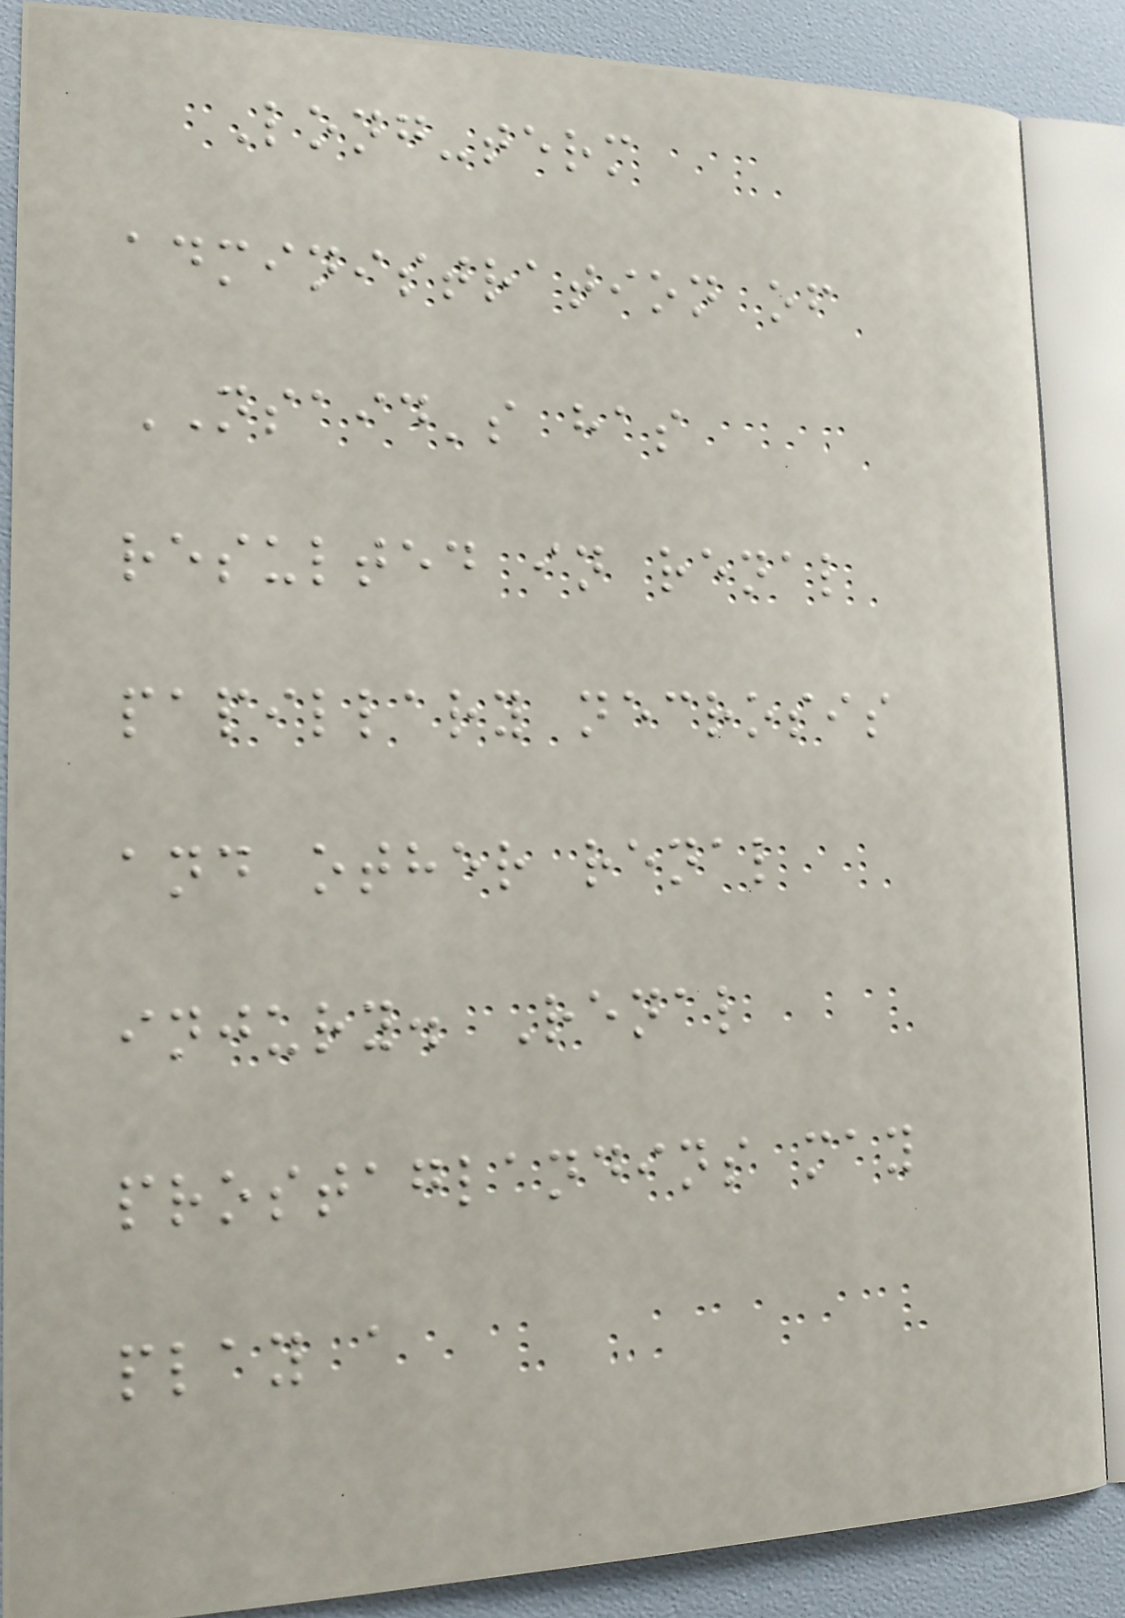Long-term
administration of
NSAID's has
resulted in renal
papillary necrosis
and other renal
injury. Renal
prostaglandins may
play a
